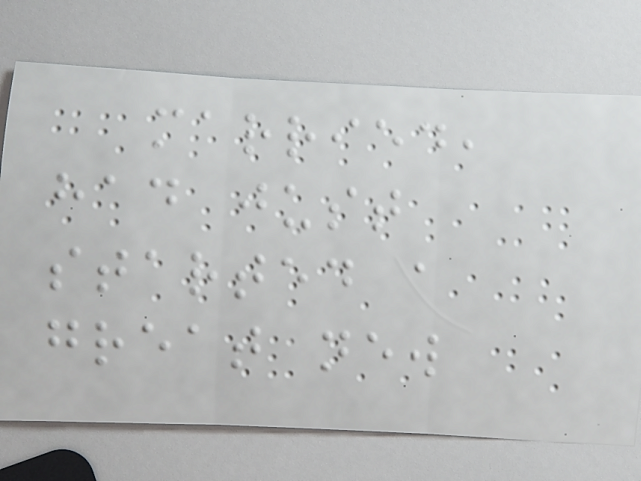married,
had just
started a
great new
